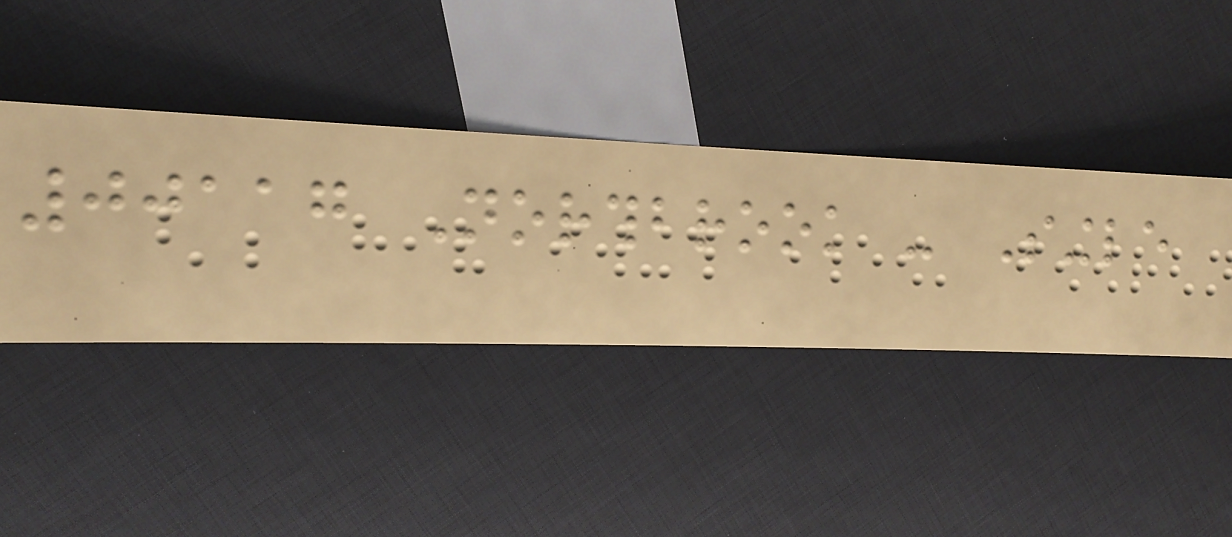00117 Northbrook - Single
